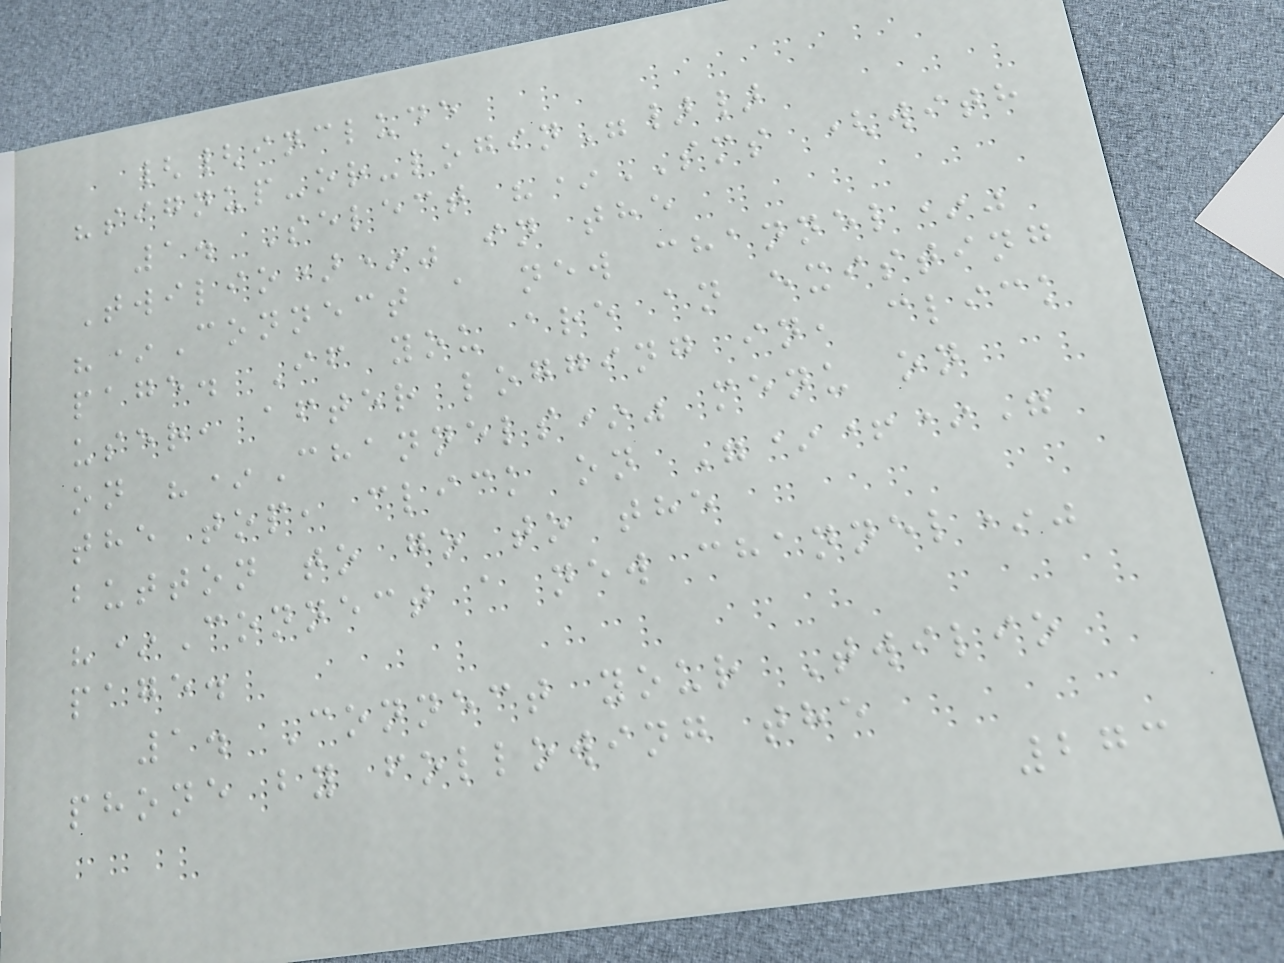{{include
"signup-or-login"}}
1. Select "*SMS (with
Twilio)*" in the
"*Connect a new channel*"
page. If you are an existing
user, after logging in, click
on "*Channels*" menu on
the top, click on "*+*"
button to go to the
"*Connect a new channel*"
page.
1. Connect your Twilio
phone by following the
273
